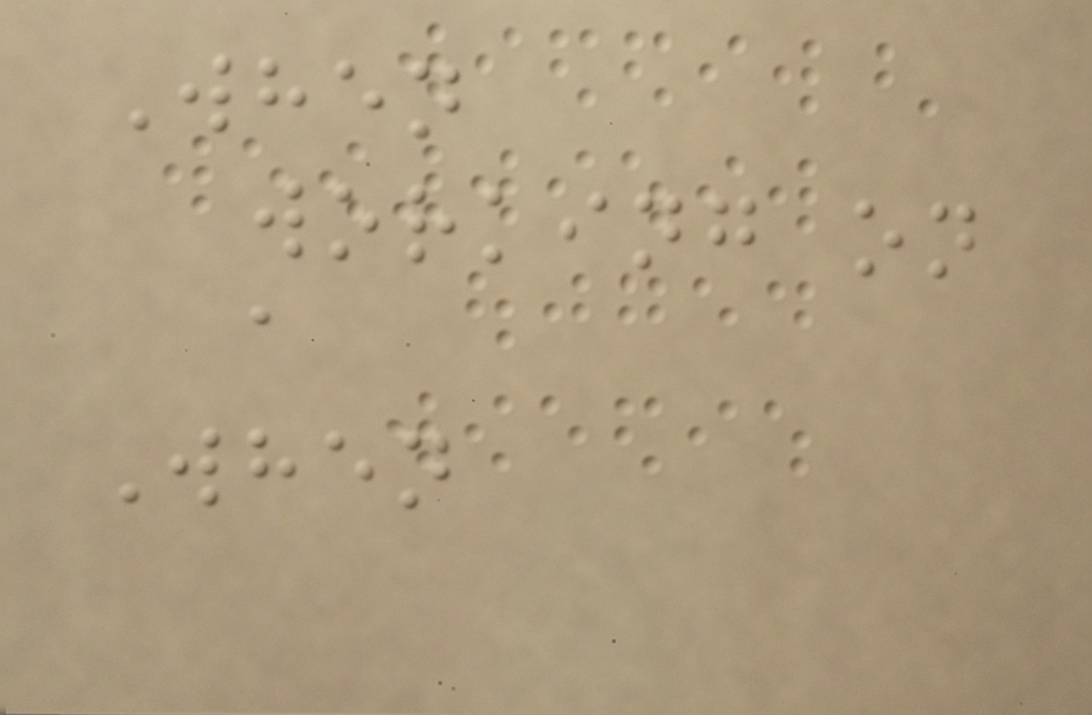When
working on
a
When
